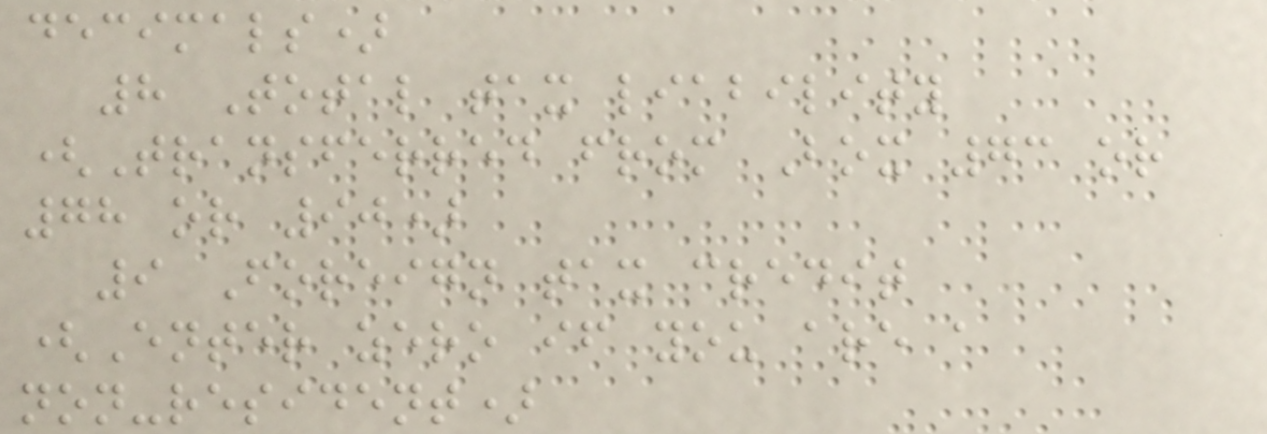decimals)
8 Total tax liability
(Transferred from Box 73 or
78 or 90)
9 Foreign tax credit
(Enter zero if you are a
non-resident)
